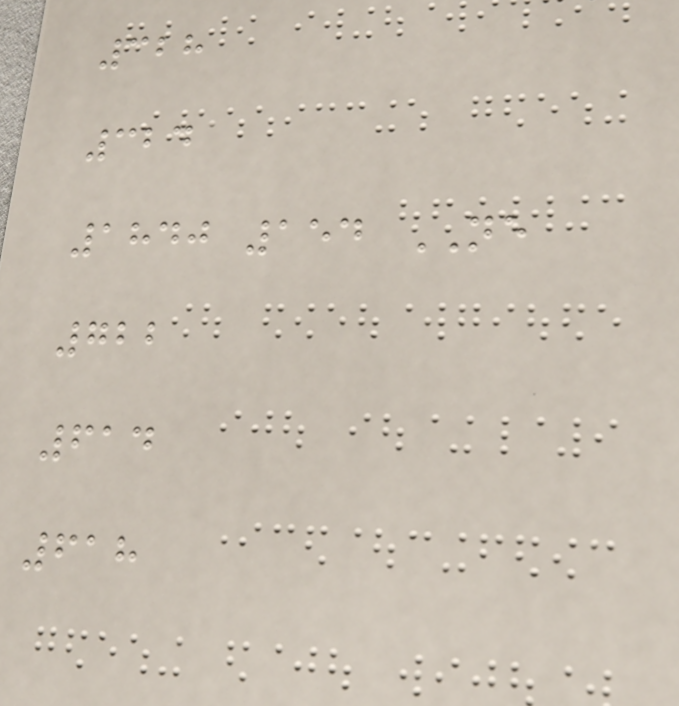328
324
1840 154 NE
722
614
618
